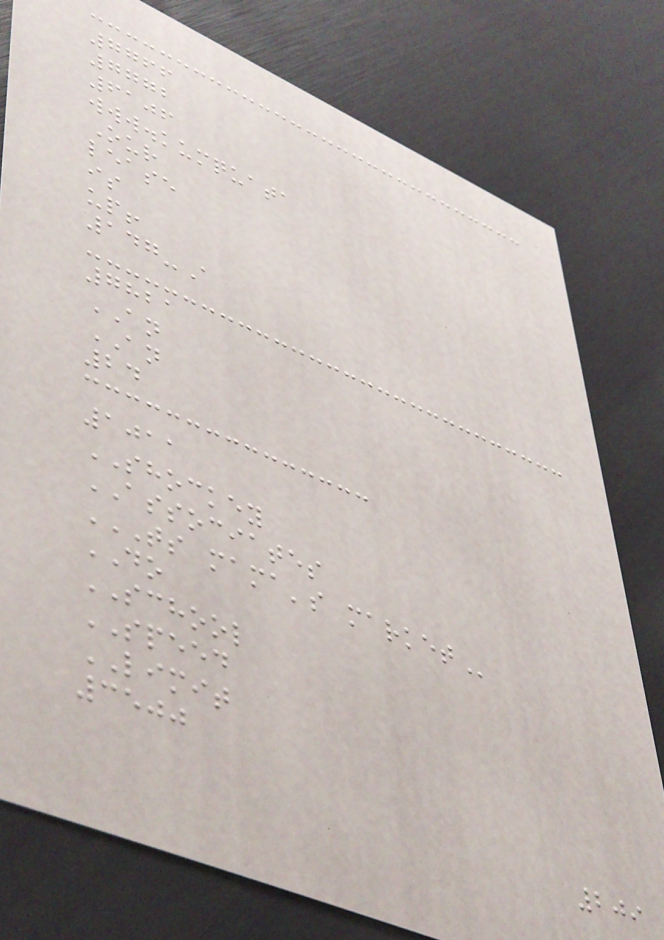7766
7772
6106
www.kumquata
Our
lease
is
up!
147-A
7821
AN
AN
24
1011
SHOCKEY
ASSOCIATES
TS MAMA'S MARKET
DO
SCHOOL
SPEED
LIMIT
3500
209
